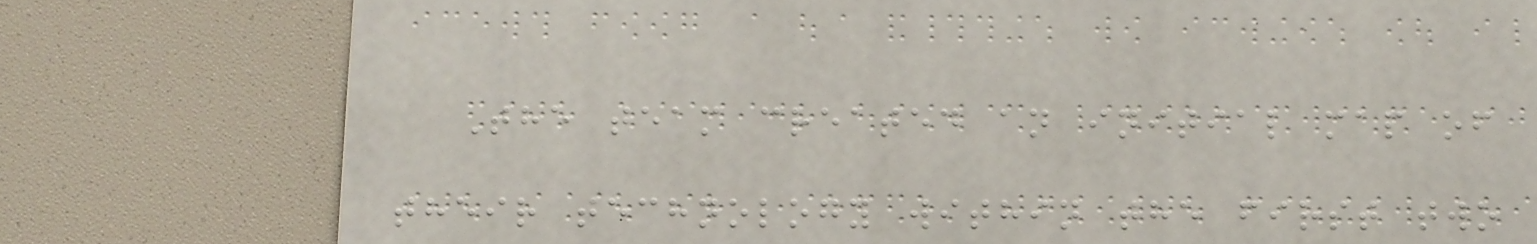The team created an initial map of
their technology within the first two
